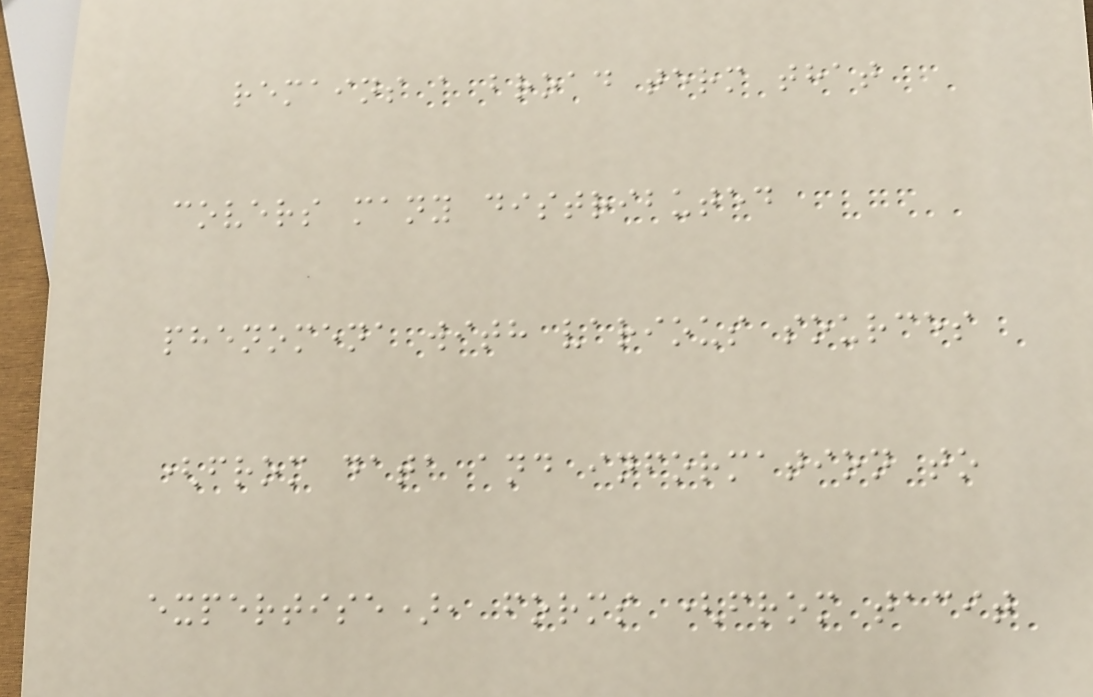remains a broad term that
covers many distributed
phenomena with various sources
(from data and information to
expertise), forms (from tacit
